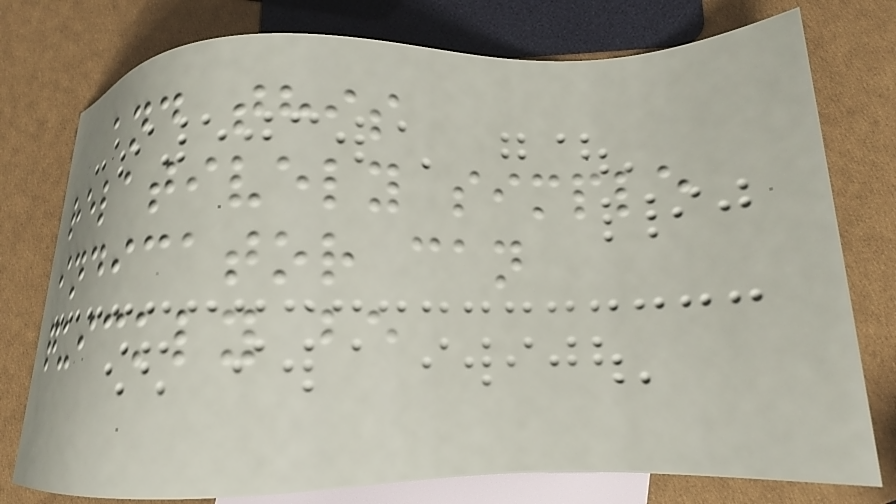and this
relatively simple
indicator can
quickly be
